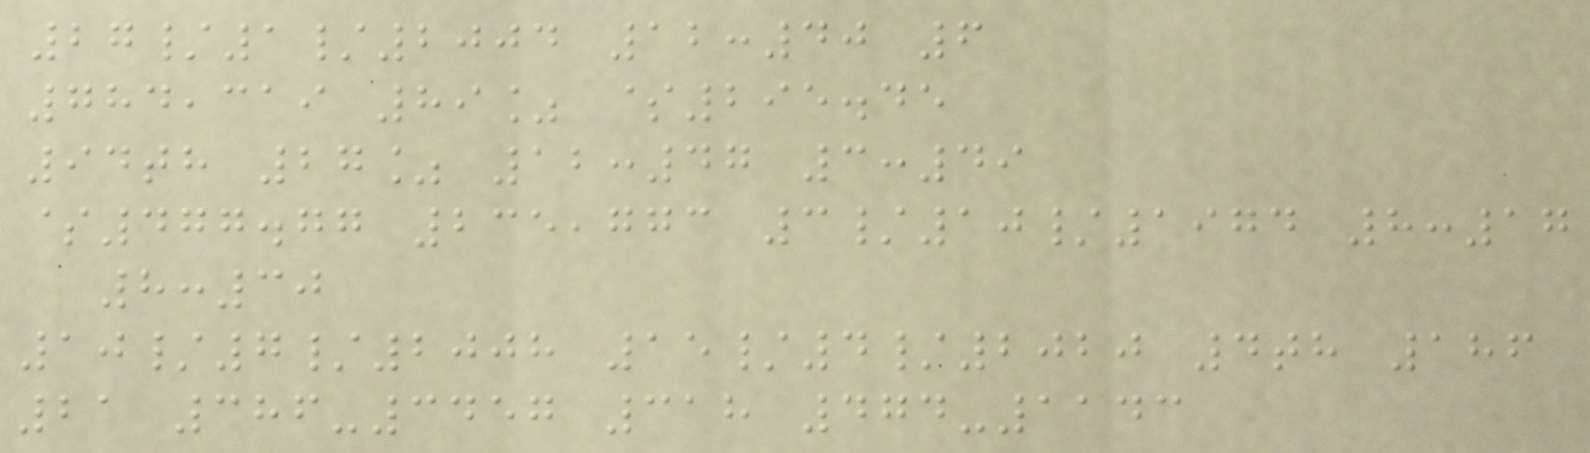27/1/2004 12:40 6
784,319 89% $295.45
94th 27% 12:47 3:49
$477.77 235,773 3/10/1974 8:17
8:30
10/7/2008 15/4/2020 4th 186
21 386-3457 318 474-1143
